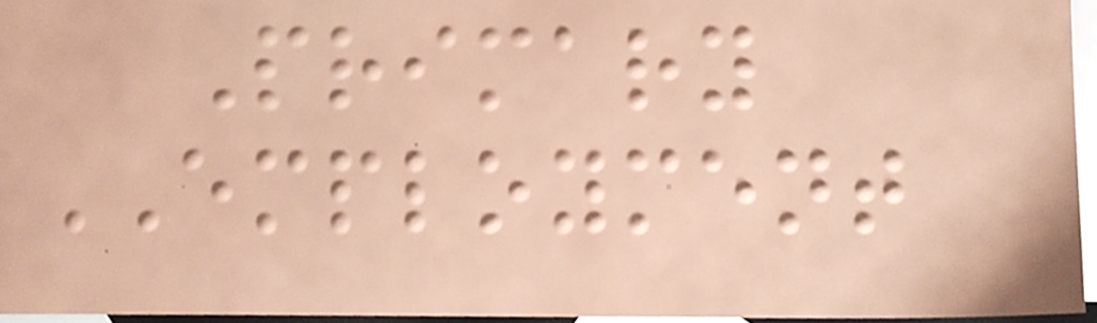Primary
EMPLOYMENT
